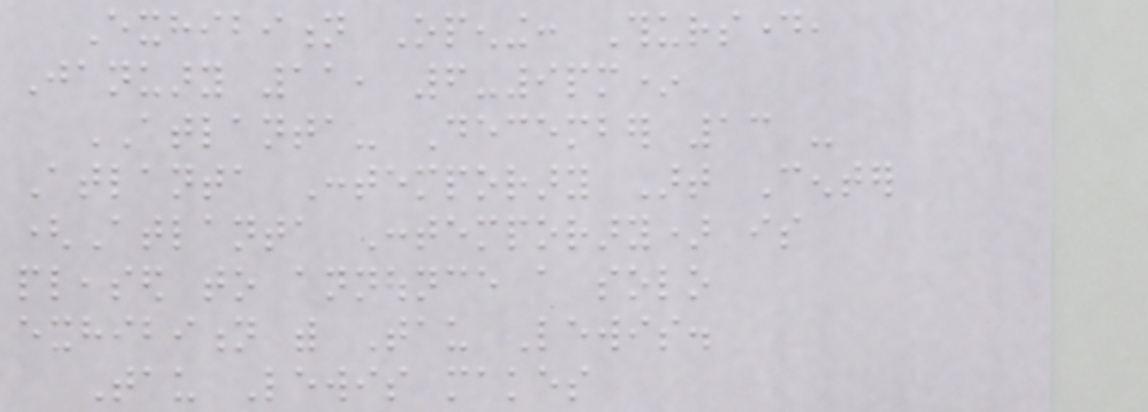Exhibition Opening: Thursday,
January 11, 6-9pm*
ATLANTA- December 13 -
Atlanta Contemporary Art Center
(Atlanta Contemporary) is
pleased to announce a solo
exhibition with Tau Lewis.
Tau Lewis makes
